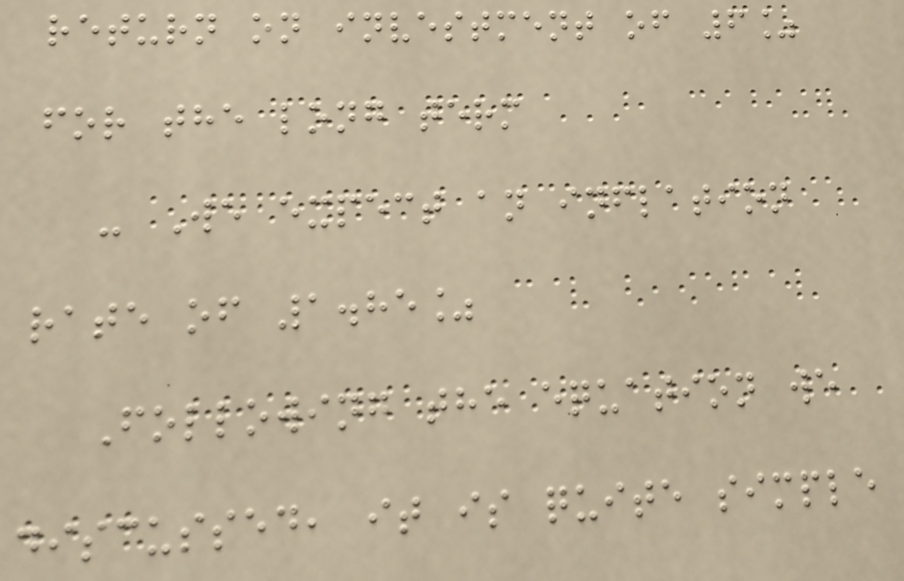return on investment of 6%
for the long term
- We expect an inflation
rate of 1.85%
Following the equation we
discussed, it is quite simple
